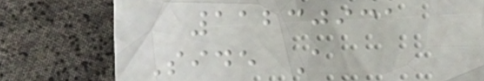11230931
Side A
